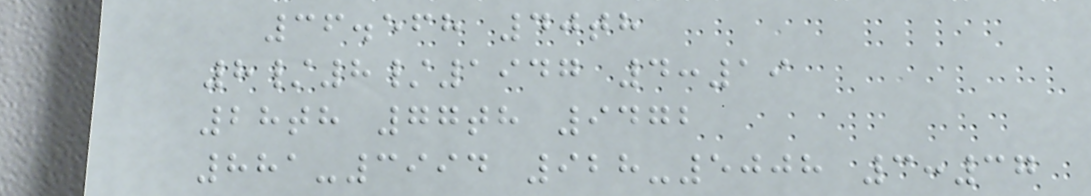36.568 40th
8/8/1947 4:19
28th 77th 9472
881-3994 928-5008 3:37
